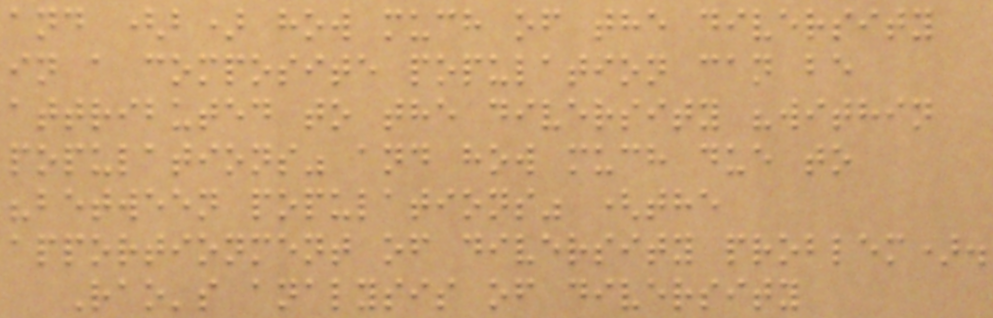and (b) how much of the diversity
in a composite population can be
attributed to the diversity "within
populations" and how much due to
"between populations" (the
apportionment of diversity problem).
Rao's analysis of diversity
